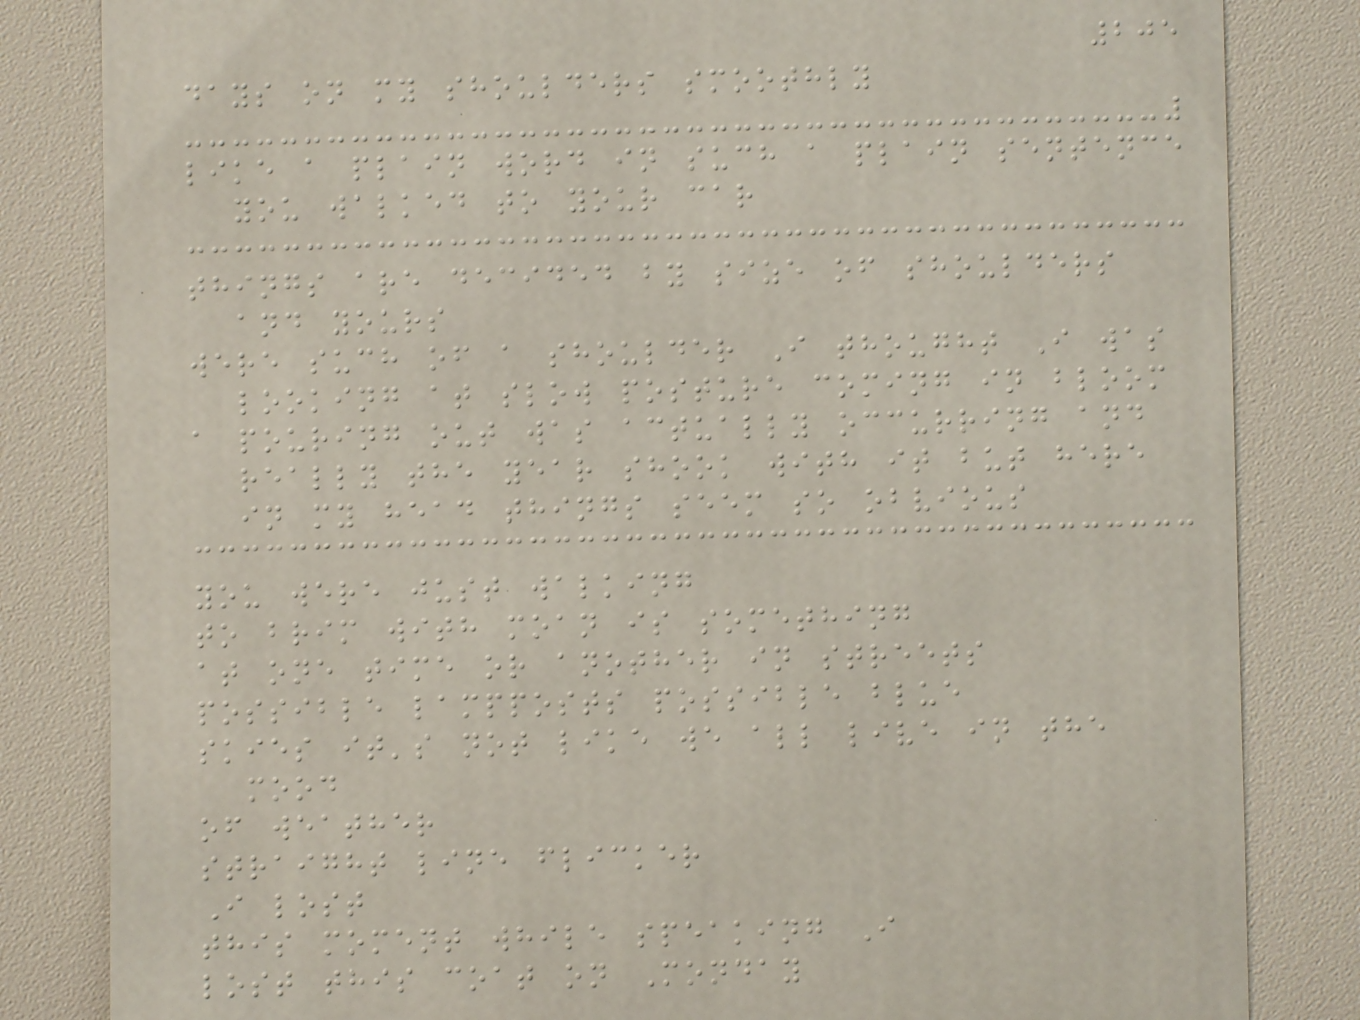205
days on my shoulders smoothly
like a plain word in such a plain sentence
you walked to your car
things are decided by size of shoulders
and yours
were such of a shoulder I thought I was
looking at slow posture coming in bloom
a pouring out was actually occurring and
really the year shook with it but here
in my head things seem so obvious
you were just walking
to brim with moan is something
at one time or another in streets
possible lampposts possible blue
skies it's not like we all live in the
mood
of weather
straight line flicker
I lost
this moment while speaking I
lost this coat on Monday
